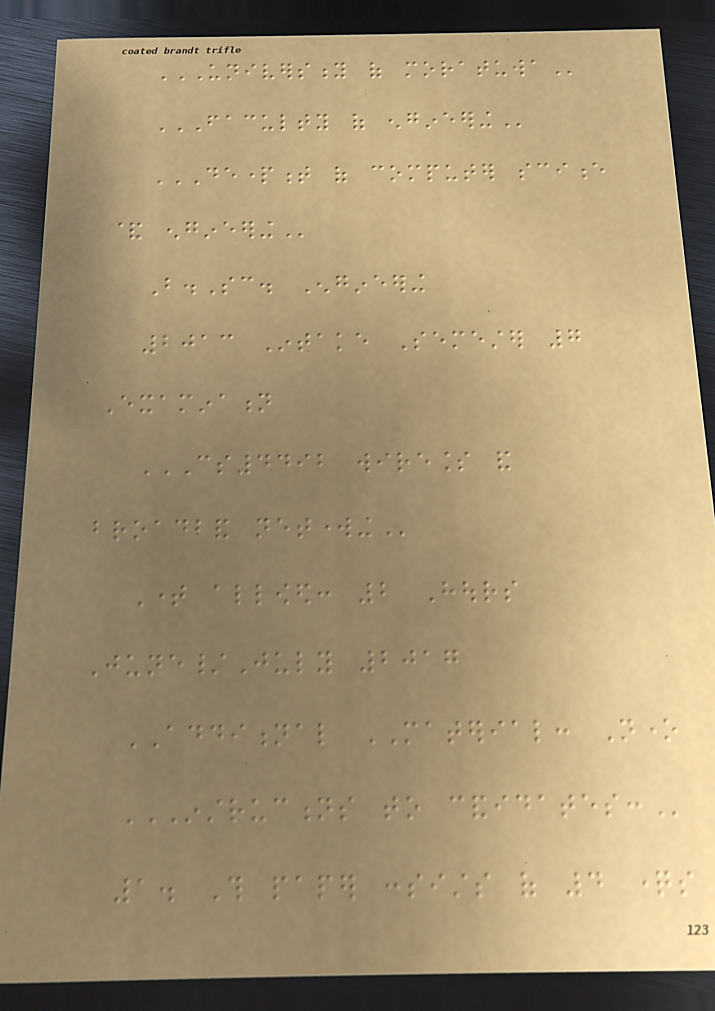UNIVERSITY OF MORATUWA
FACULTY OF ENGINEERING
DEPARTMENT OF COMPUTER SCIENCE
& ENGINEERING
B.Sc. Engineering
2013 Intake Semester 7
Examination
CS4492 WIRELESS AND
BROADBAND NETWORKING
Time allowed: 2 Hours
June/July 2017
ADDITIONAL MATERIAL: None
INSTRUCTIONS TO CANDIDATES:
1. This paper consists of 4 questions
